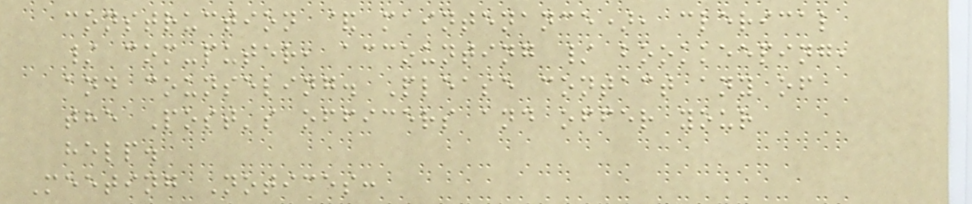construction & maintenance), clerical
/ com-puter, accounting / bookkeeping,
and counseling. Please contact any of
the Post's officers and offer your
help.
Meeting Notices:
